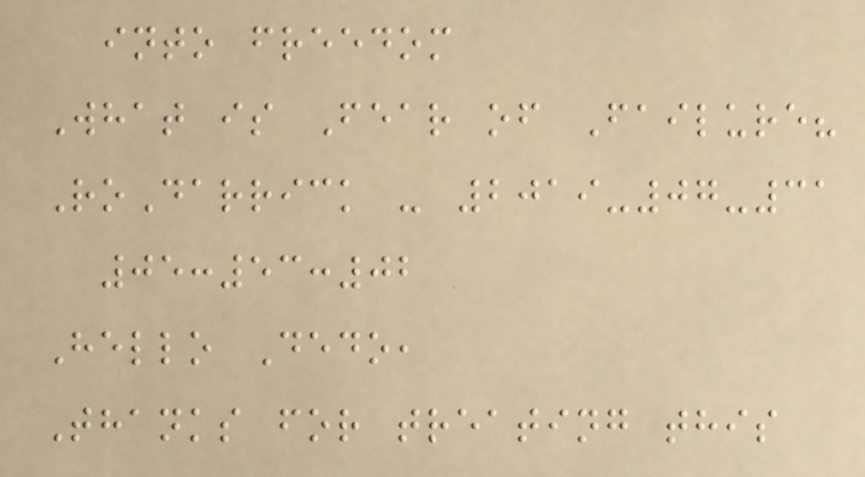into freedom
What is Fear of Failure?
RoDarrick - 2019-07-31
05:53:02
Hello Dedo,
Thanks for treating this
